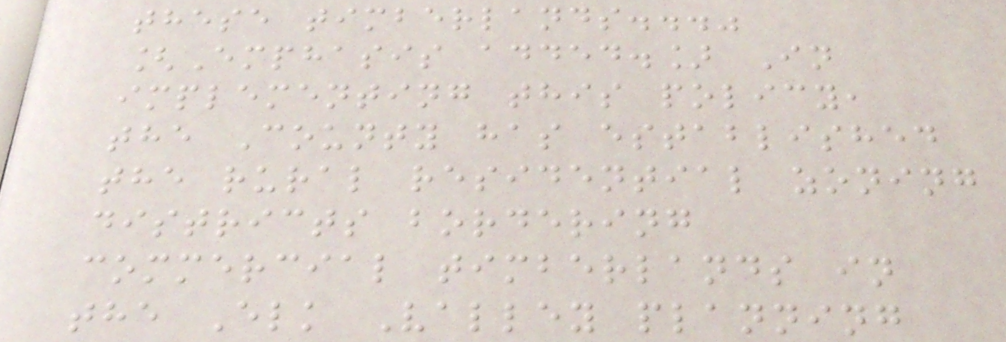these timberlands..."
[Emphasis added.] In
implementing this policy,
the County has established
the rural residential zoning
districts bordering
commercial timberlands in
the Elk Valley planning
